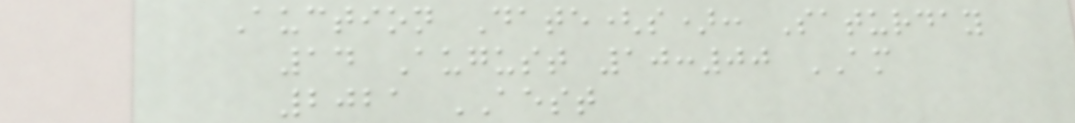Auction Date(s): Saturday
14 August 10:00 AM
2021 AEST
